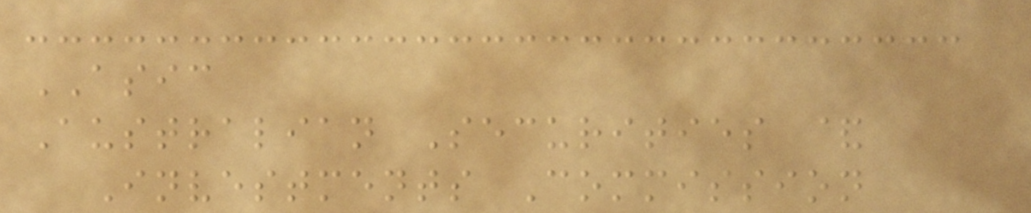ASIC
Australian Securities &
Investments Commission
